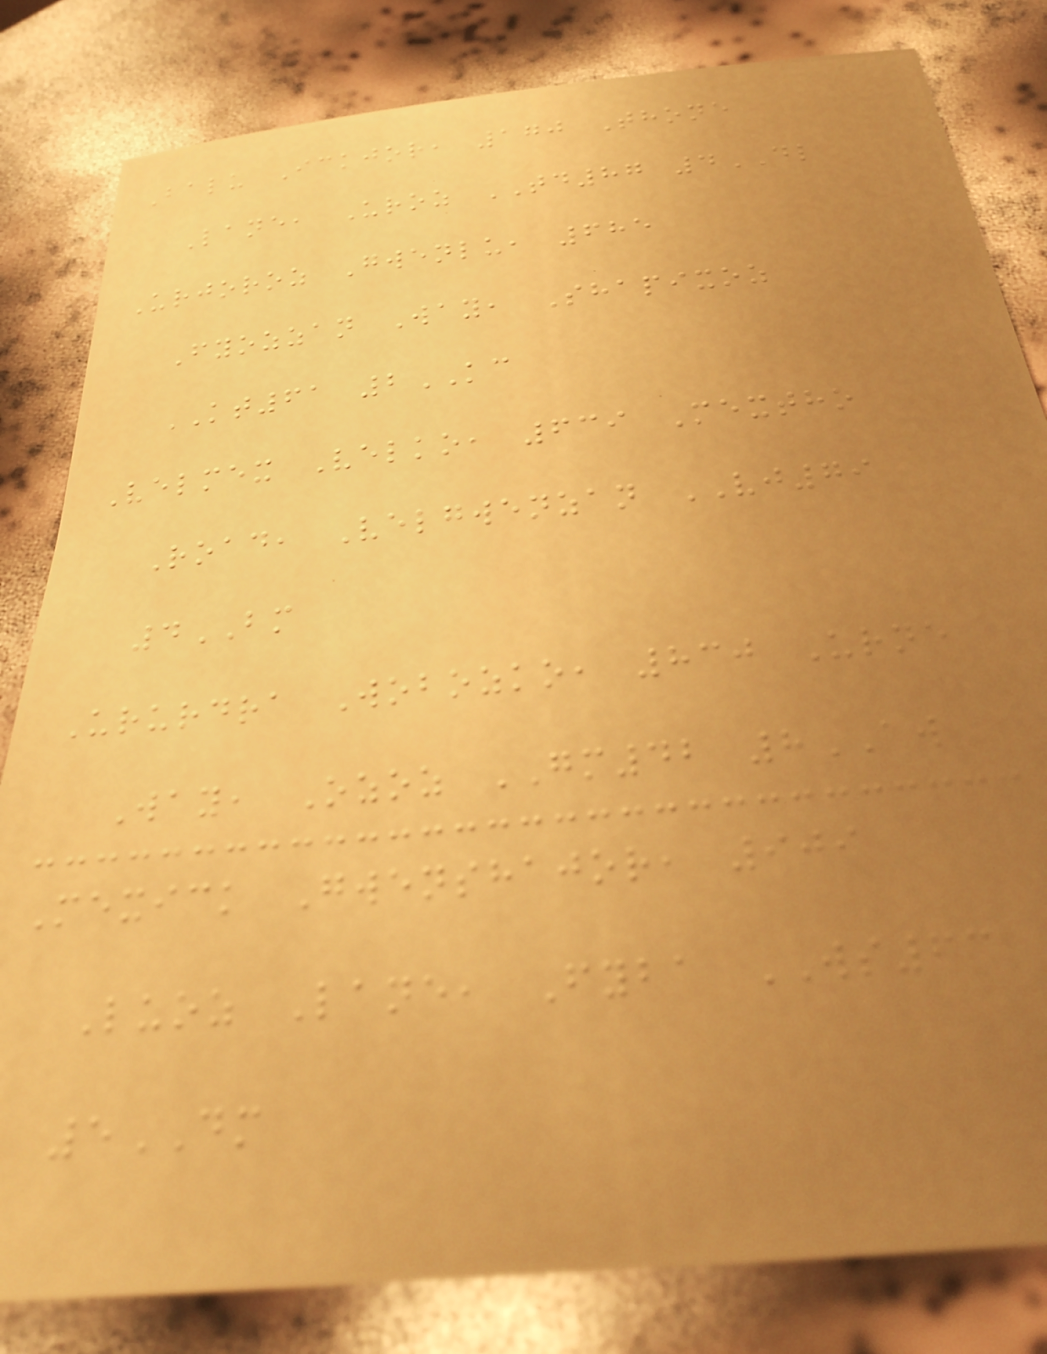Balu Ickjor, 170 Thone
Lane, Uroz TD87 4DL
Urjoroz Gwenlu, 685
Fyozzan Way, Shapixoz
KT61 2KC
Velmex Velko, 639 Mextho
Road, Velgwenzan VJ79
4BM
Ururdra Wobozko, 830 Urne
Way, Ozoz GM42 8AW
Mexick Gwenshajor, 909
Luoz Lane, Fyba WS63
5DM
